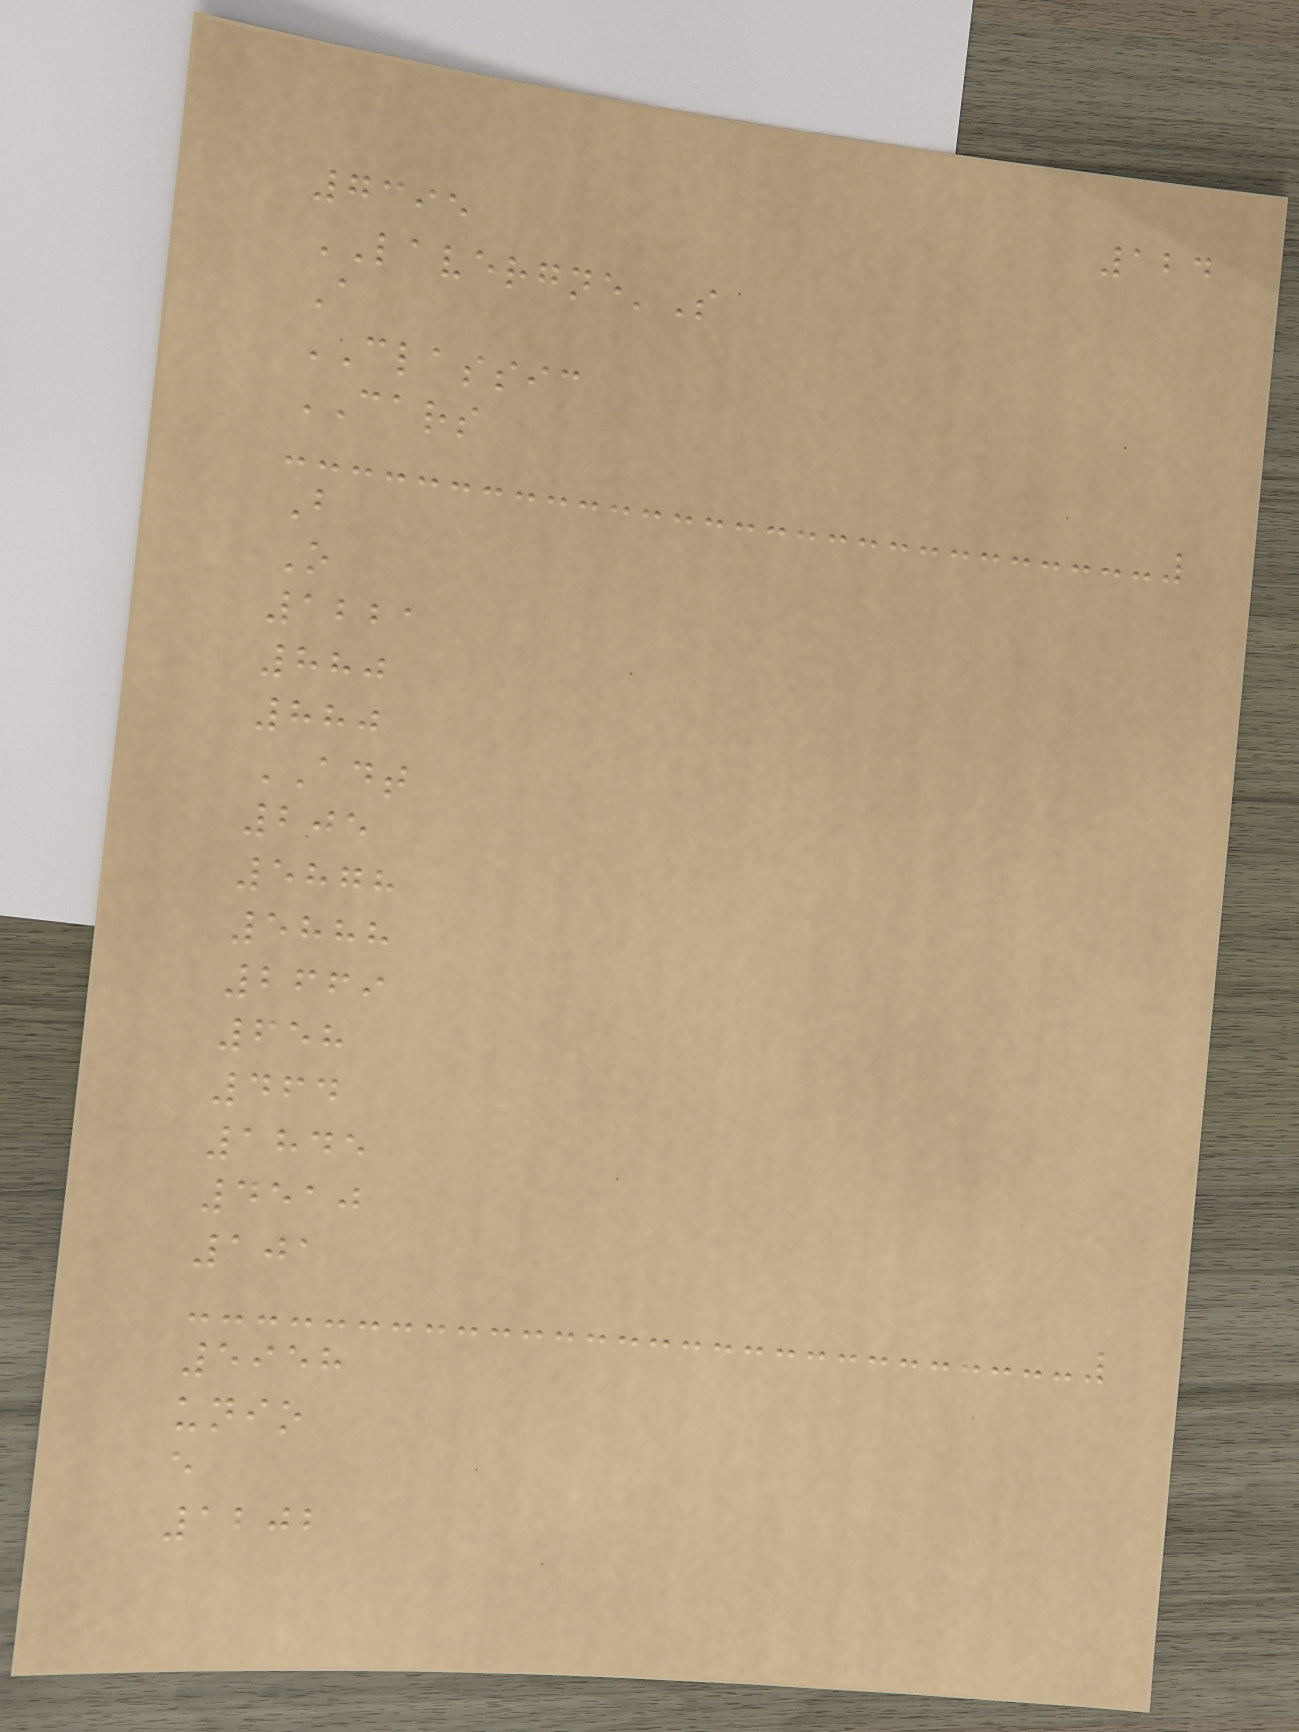124
7395
LAVERGNE'S
A
CLASSIC
CARS
B
O
1221
880
880
ADT
205
5878
5888
2669
658
464
1845
4510
101
5958
unio
e
1202
